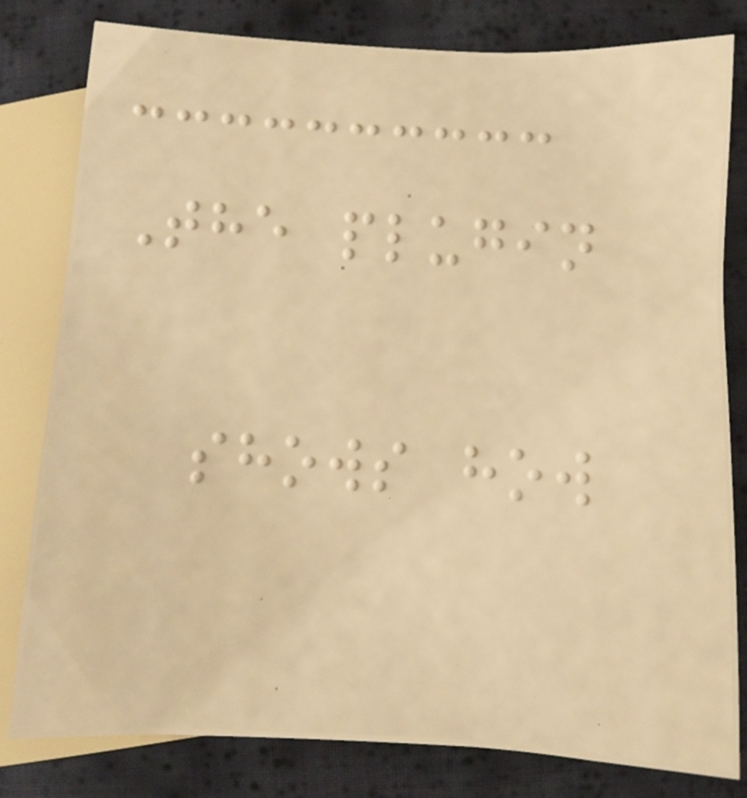The plugin
shows how
